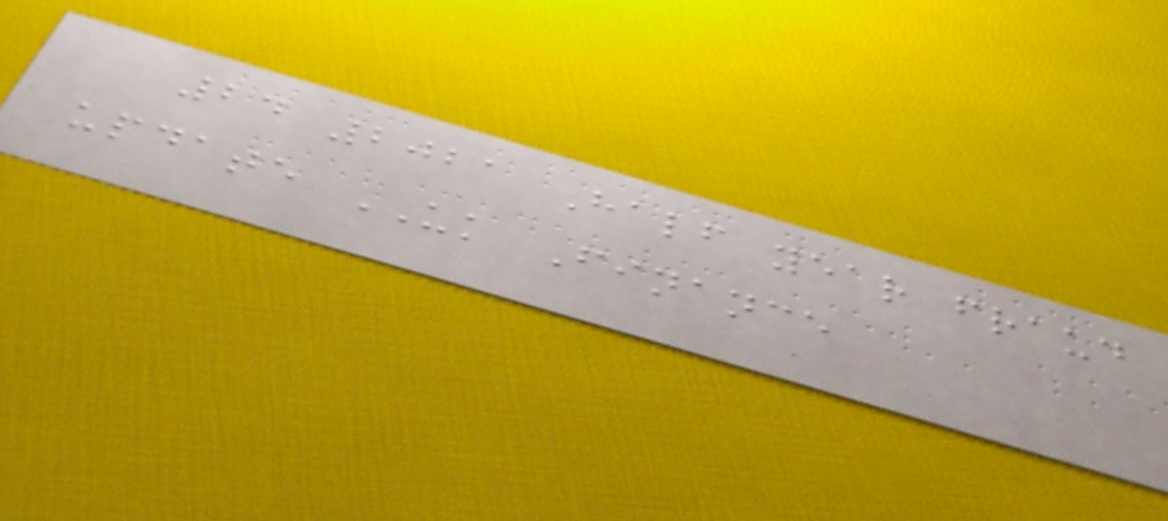24 2021 Half year fraud
update UK Finance
